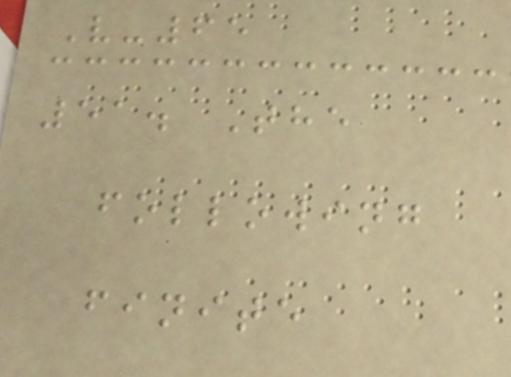V-65
51. The
following
finite
